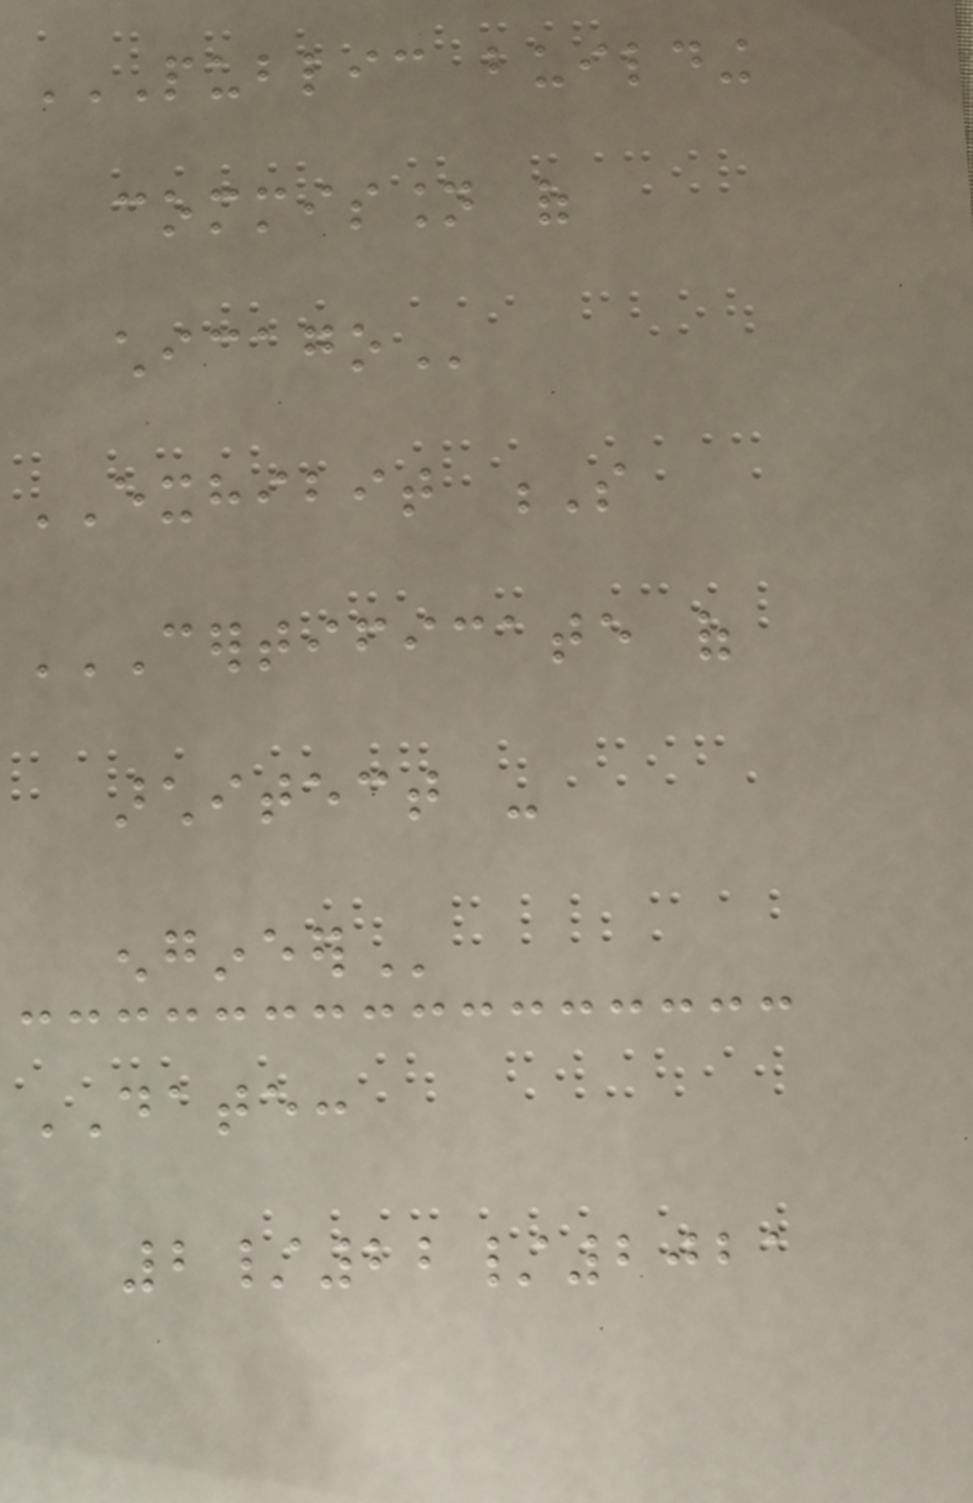PUBLIC BUILDING
COMMISSION OF
CHICAGO
EXHIBIT S
CERTIFICATE OF
ARCHITECT -
ENGINEER
DATE:
2/22/2021
